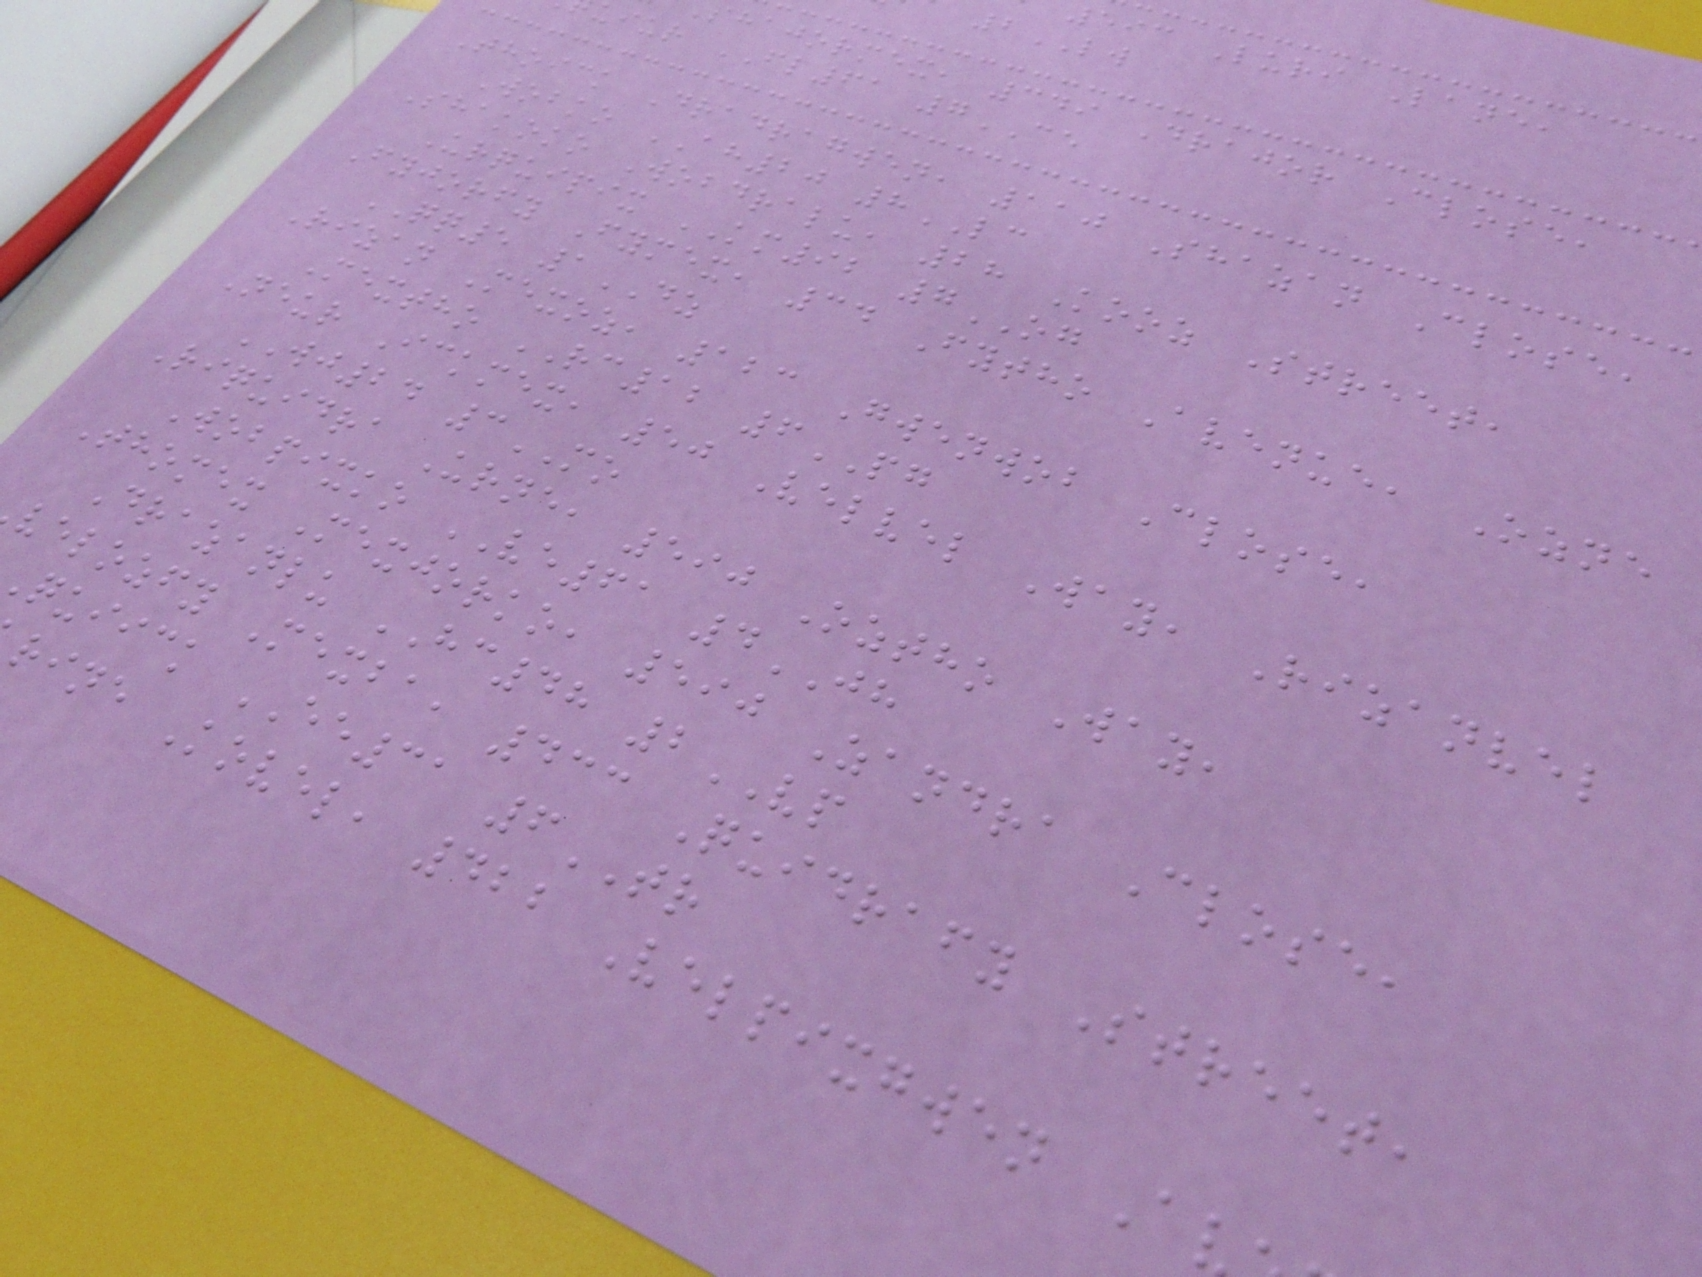593 Luri Lane,
2LW
shajormex, 349 Drajor Close,
uiur FL61 7CE
Thoick Dradragwen, 110 Shazan Close,
Wobko AH20 8LC
Shakoko Wobdralu, 28 Kooz Street,
Urquipix KM92 7OG
Fyjorfy Fymex, 34 Fytho Avenue, Ozne
QQ5 1DZ
Rizan Mexoz, 123 Gwenwob Close,
Mextho RC12 6PG
Neur Ickmex, 50 Velvel Way, Rizanvel
WJ24 3MO
Riquidra Urne, 590 Oztho Way,
Wobpixko VE61 4JH
Thomex Mexjorko, 590 Zandra Close,
Drazanlu HC48 2VP
velozfy Mexba, 433 Quidrafy Street,
quiick EE31 6TR
rine Kovel, 422 Velpixgwen A
